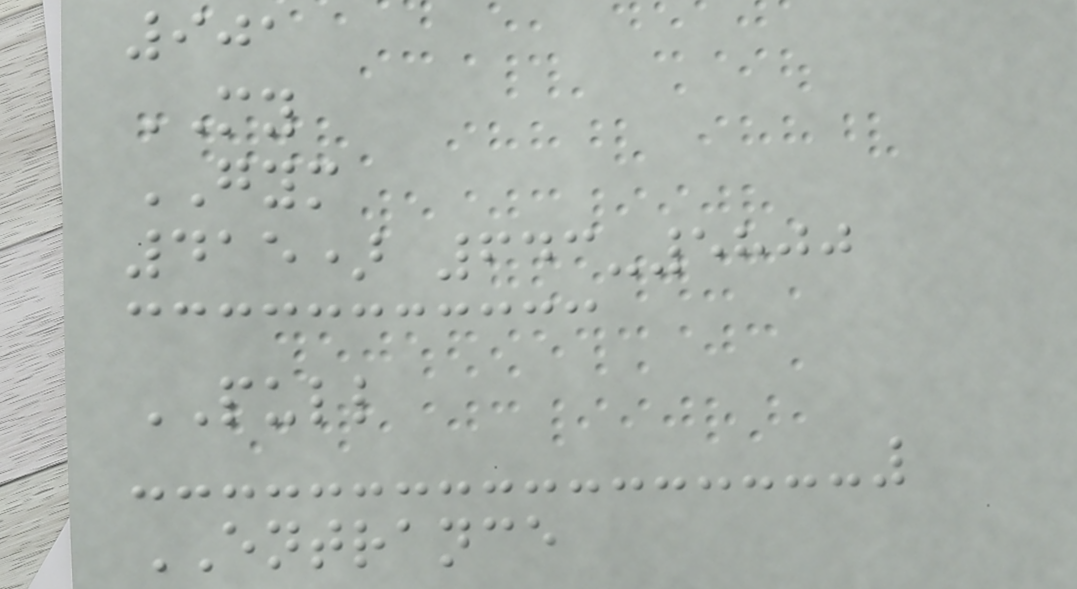901
MY
GYM
415) 643-5800
PULL
ENTRANCE
